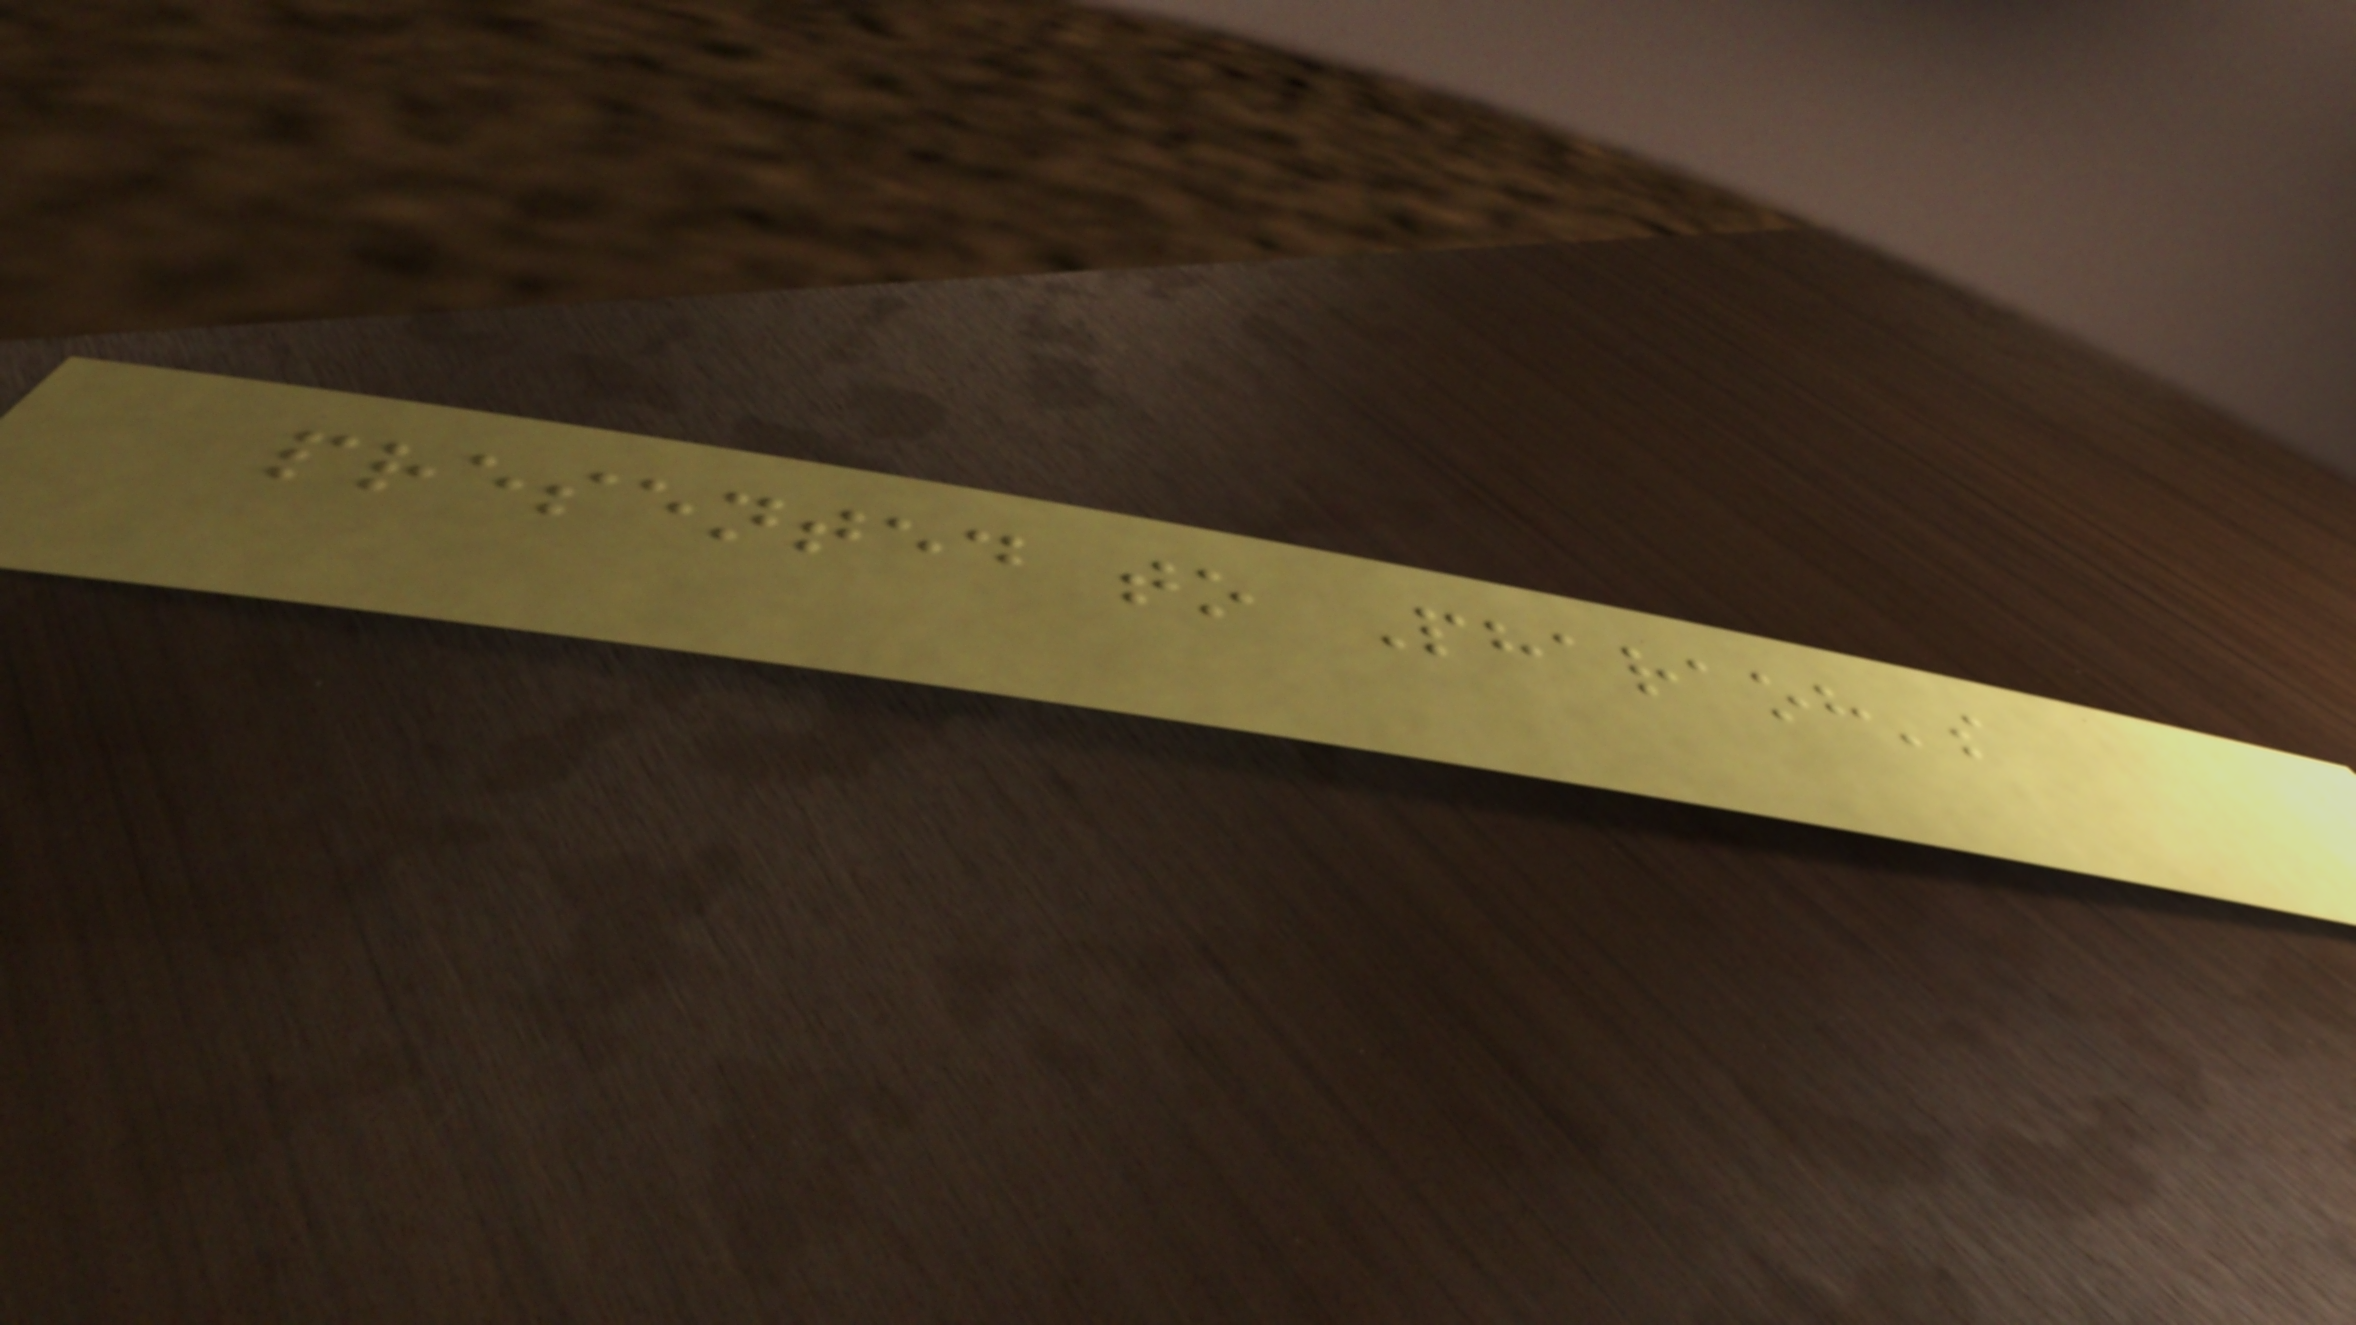presented to Pharaoh's
